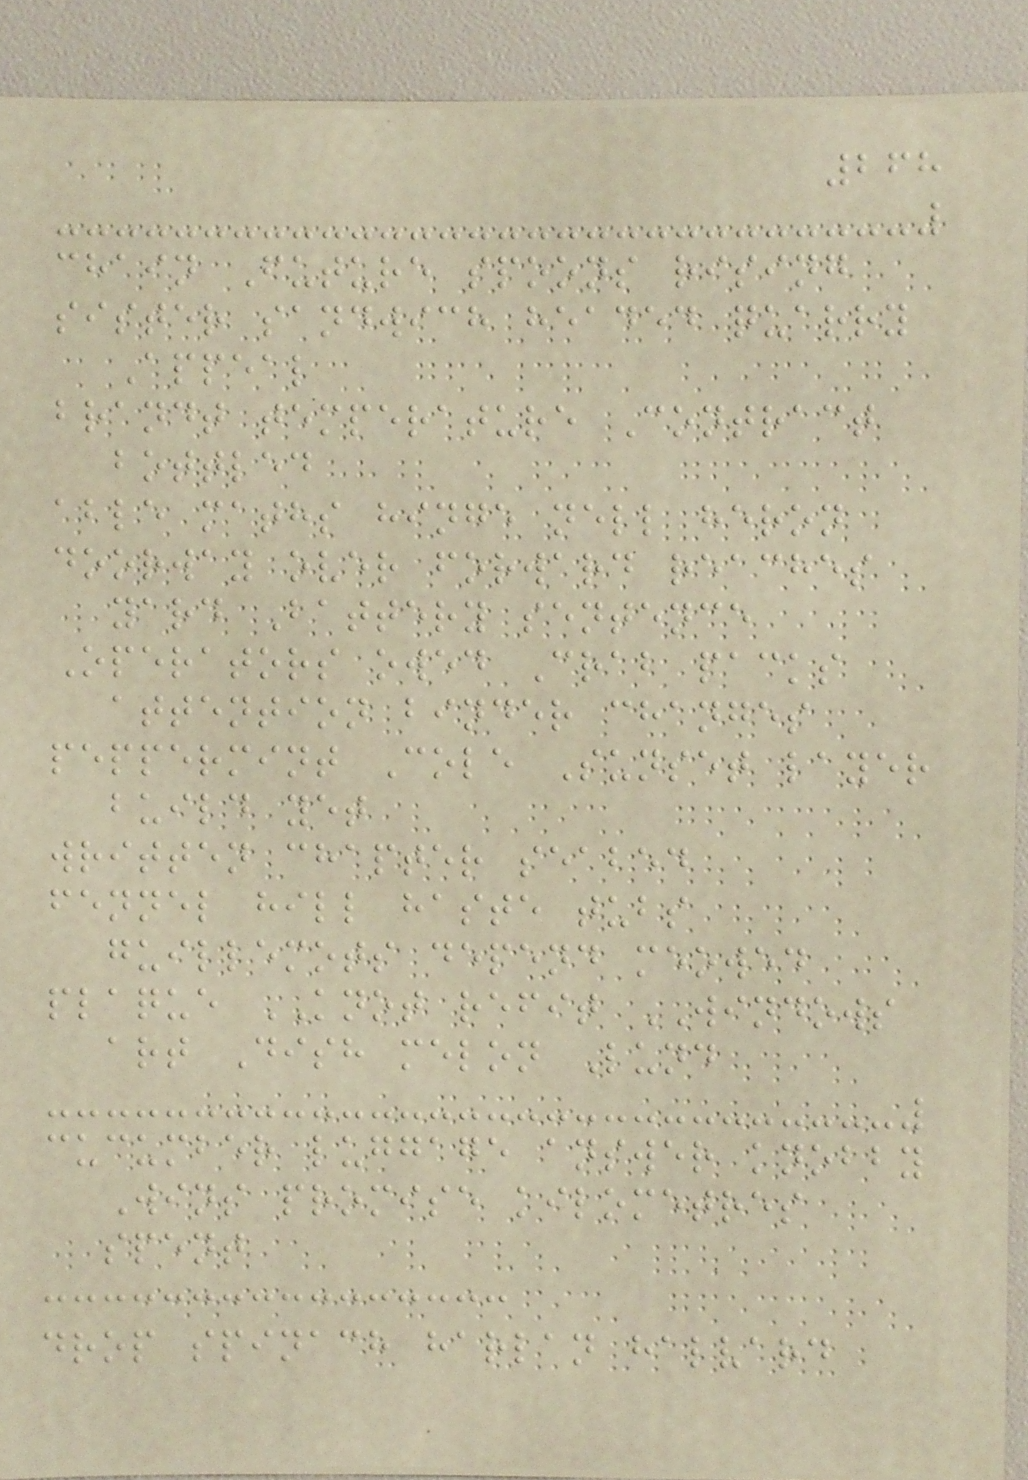268
chain Future spoons rising
sister sandwich headed quarry
Appeal
brandt temperature Contract
bottled
able maths hinge nell heron
doorway over forward reaches
yard Battery sentence
Operators owed Crab packs
attention binder changes
peppermint Cole Sunset layer
build yet
written chapter seabed
fennel hill haste tubs
guillemots depend meowed
plaque KNOT refit WINDOWS
art Dish melon Lund
cucumber luggage answer knobby
Wins promise kilometres
spent
drop spinach harlan halvard
